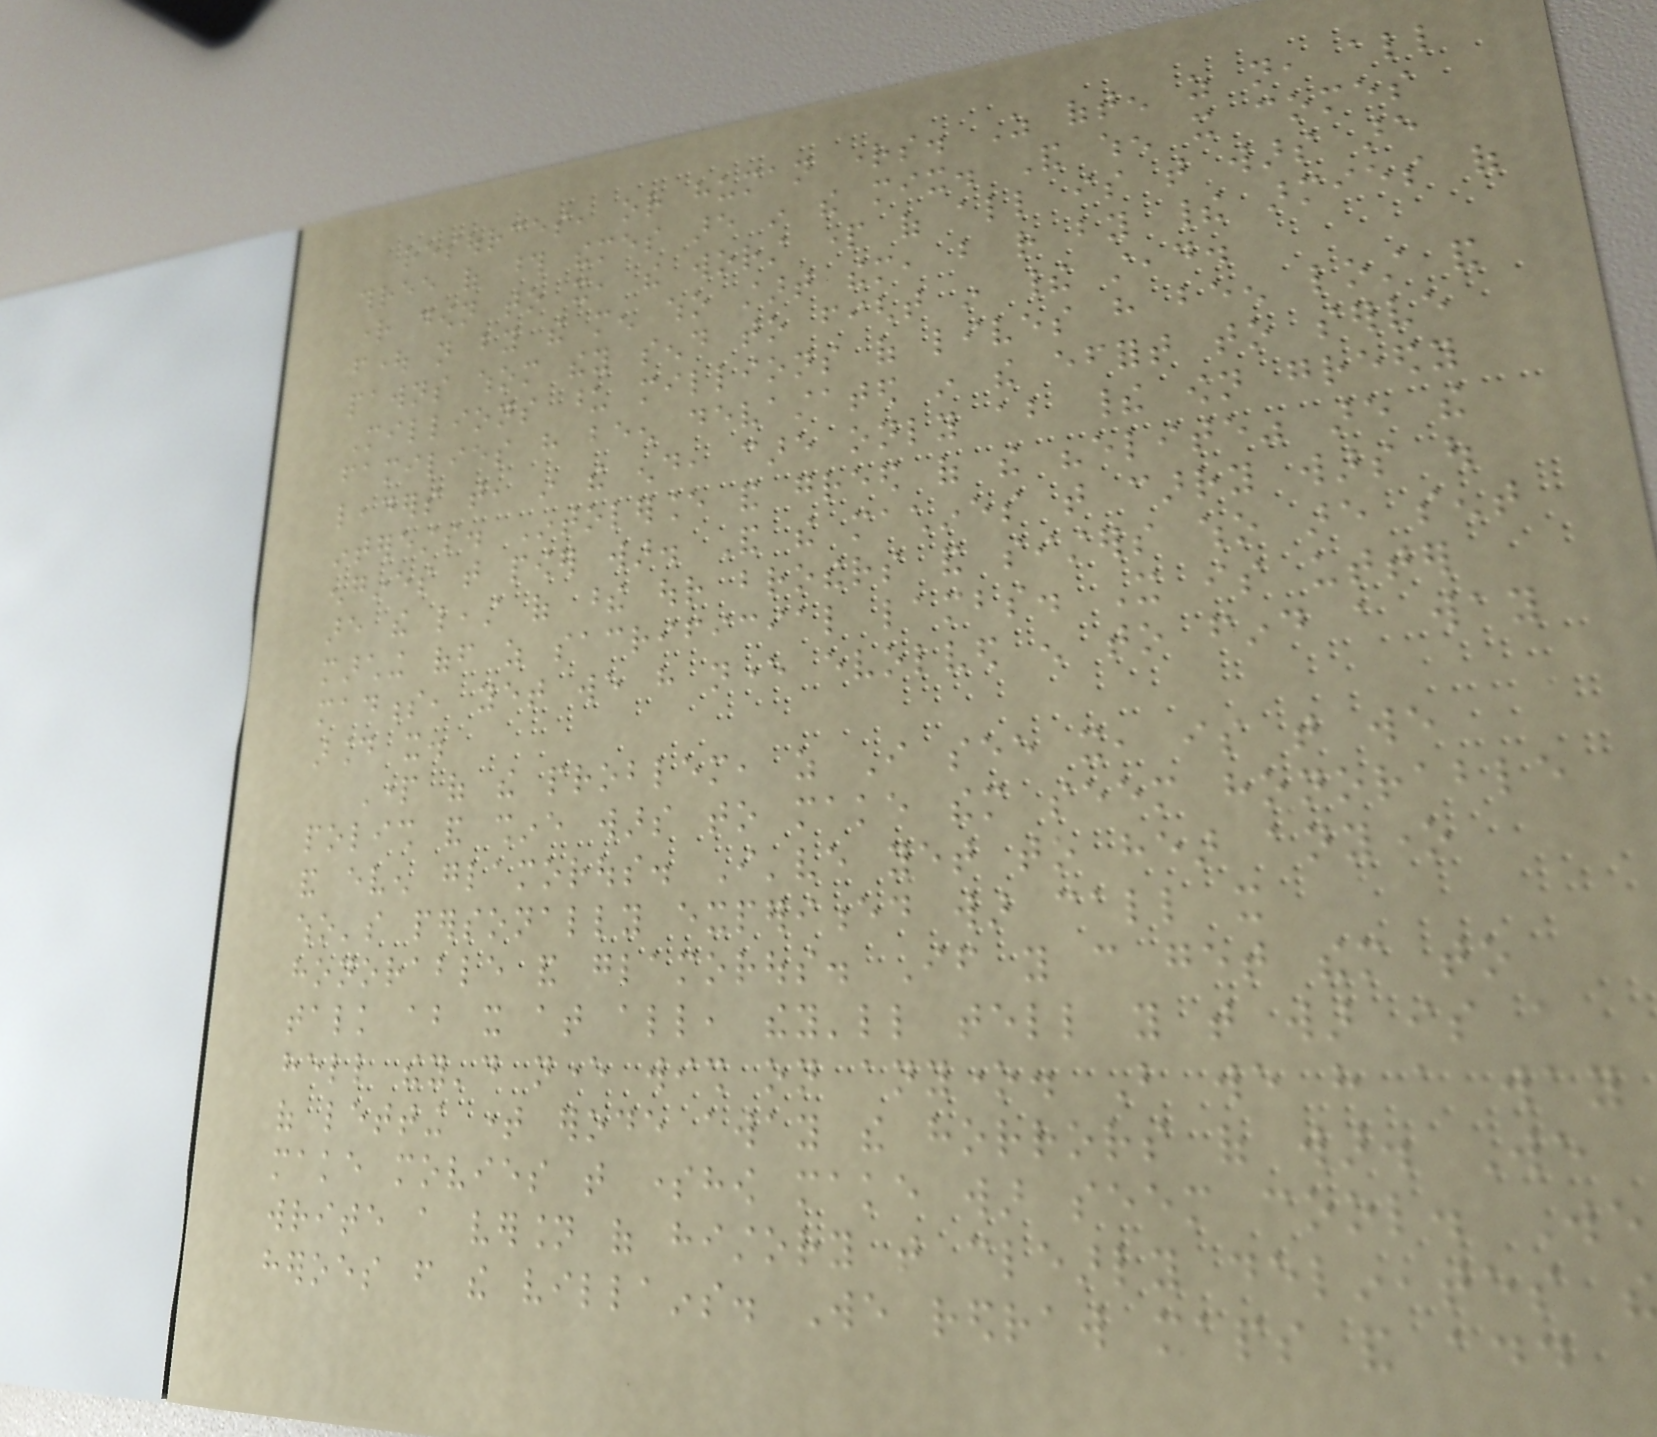resources, or human rights. As often as not, all
three of those themes are in the mix. And when it comes
right down to it, the worst part of all is that wars are
fought not by the men who start them, but rather by their armies of
pawns whom they send to fight in their stead.
Millions upon millions of lives have been lost and
families have been devastated in the effort to serve
leaders that, in the end, care only about their own greedy
interests. Intolerance and greed of the "elite" are the
engines that power war. And the machines that carry wars out
are the least of these our brothers and sisters who are sent
marching off as sacrificial lambs. It is utter
madness, yet we have never evolved enough to find a way
around it.
Part of the problem, as I see it, is that we
polish and shine wars to make them seem honorable
and even glamorous. I've yet to hear anyone
who's personally experienced war call it
honorable and glamorous. If you can get them to
talk about it at all, they'll tell you that war is a
hell they'd never wish on anyone. But we have a way
of letting time erode away the horrors of war. We
make movies that somehow make war seem cool. We
write a version of history that clearly delineates the
heroes from the villains. We redraw maps and add
